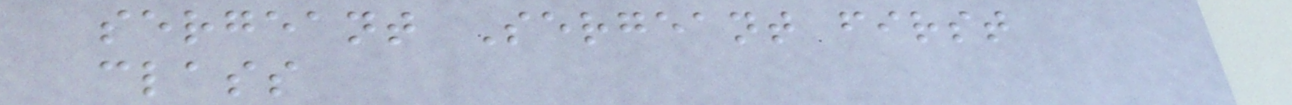sergeant Sergeant first
class
